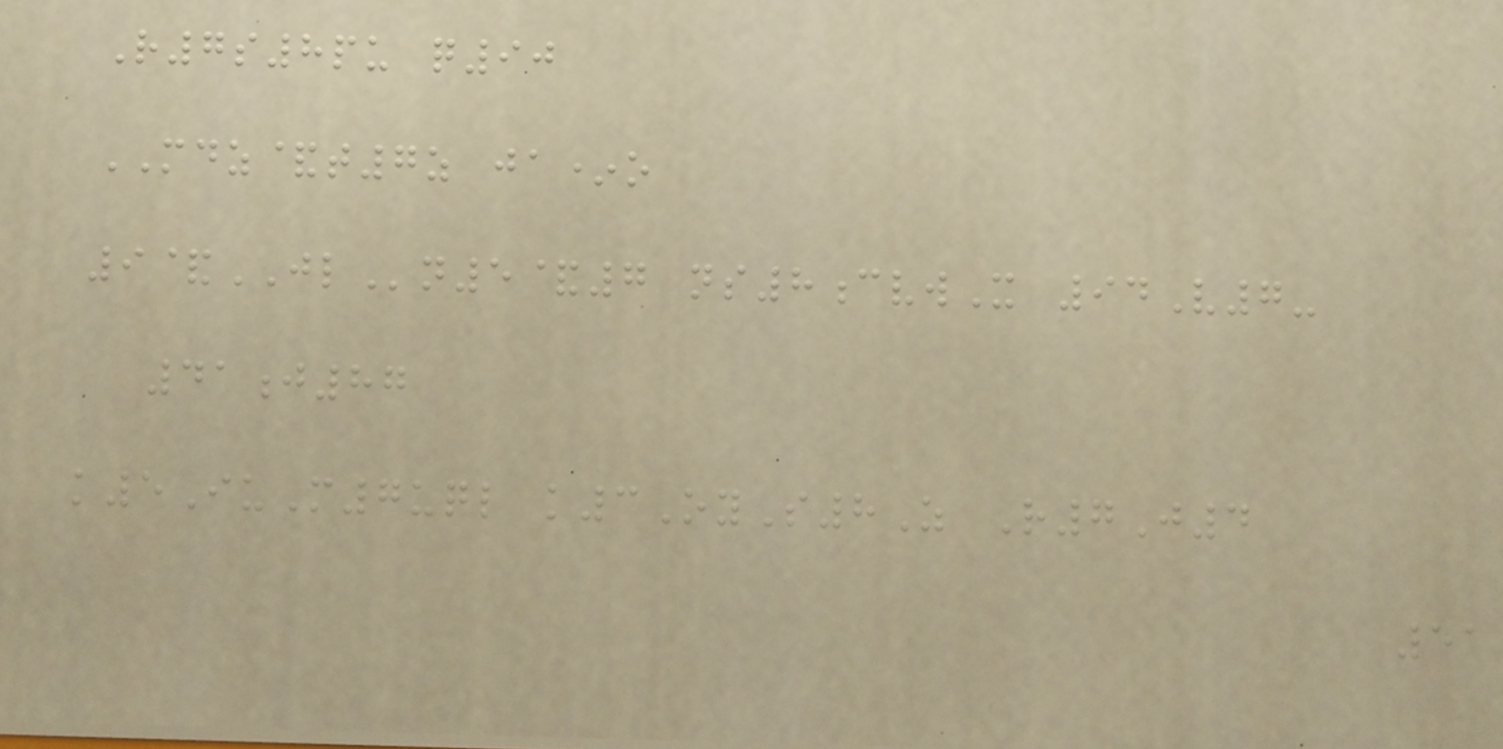R7s8pu q90
MDZ&t7z ja*o
9&JLn5&7 ns8cvwX 94V7-
41j87
k5IuM7uql k3OyS8Z R7J4
51
